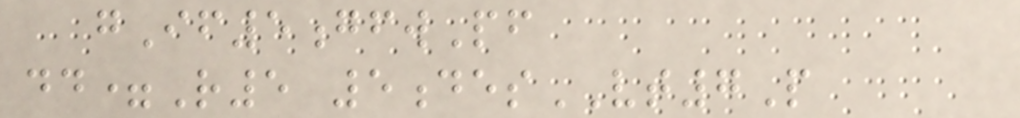gIf5gfwPf
dd=R5 5desVT7P
